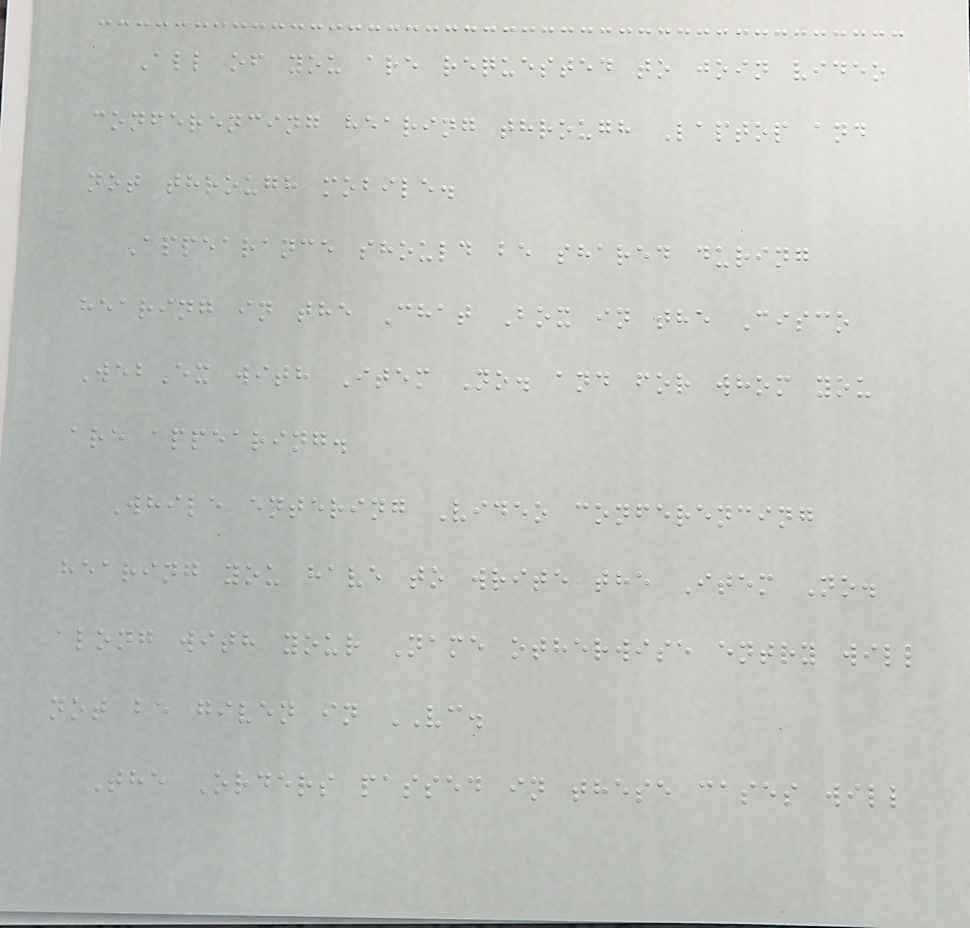All of you are requested to join video
conferencing hearing through Laptop and
not through mobile.
Appearance should be shared during
hearing in the Chat Box in the Cisco
WebEx with Item No. and for whom you
are appearing.
While entering Video conferencing
hearing you have to write the Item No.
along with your Name otherwise entry will
not be given in VC.
The Orders passed in these cases will
